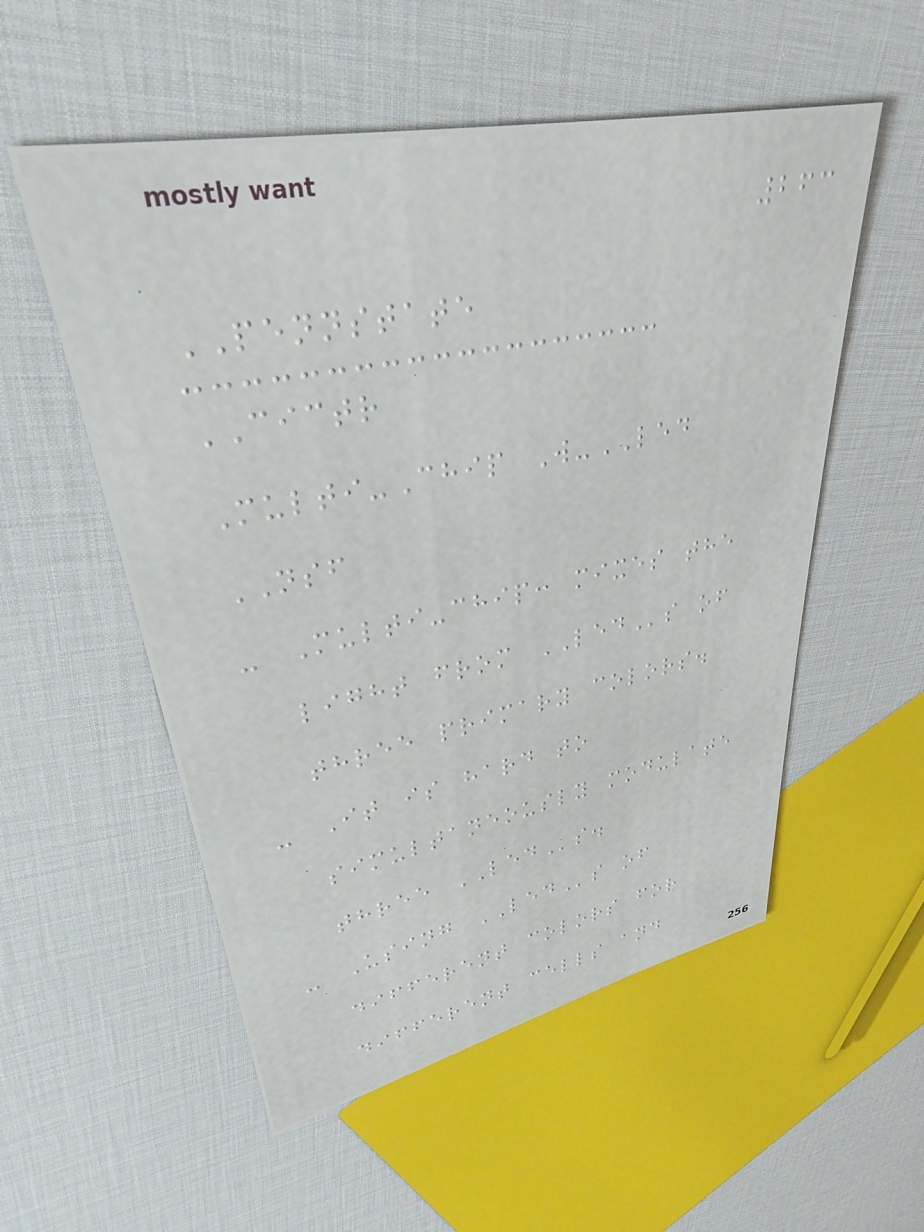263
PENNSTATE
CICTR
Multi-Chip W-LED
NSF
- Multi-chip: mixes the
light from LEDs of
three primary colors.
- It is hard to
simultaneously modulate
three LEDs.
- Using LEDs of
different colors for
different cells and
